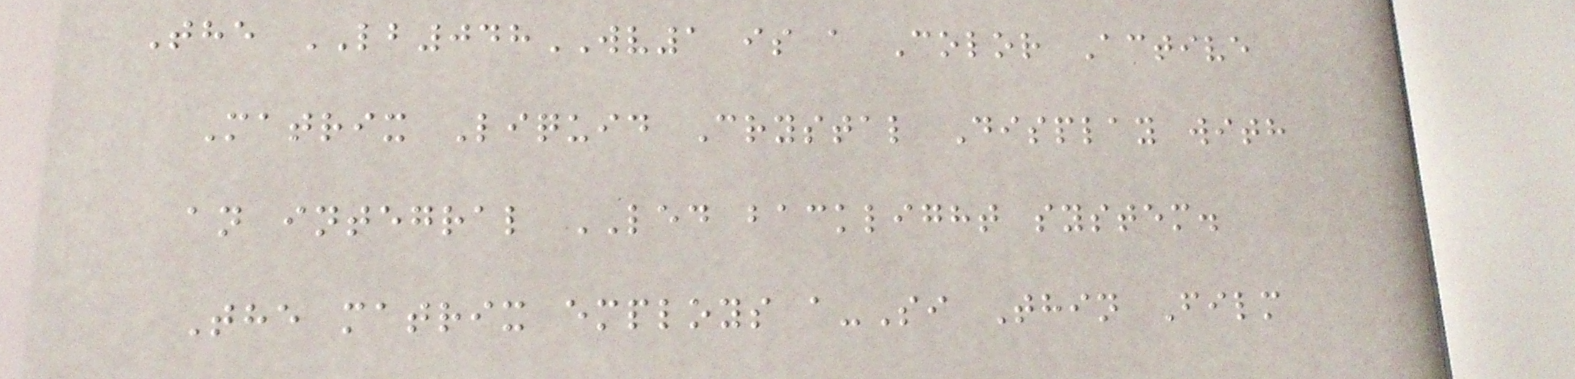The LB048WV1 is a Color Active
Matrix Liquid Crystal Display with
an integral LED backlight system.
The matrix employs a-Si Thin Film
